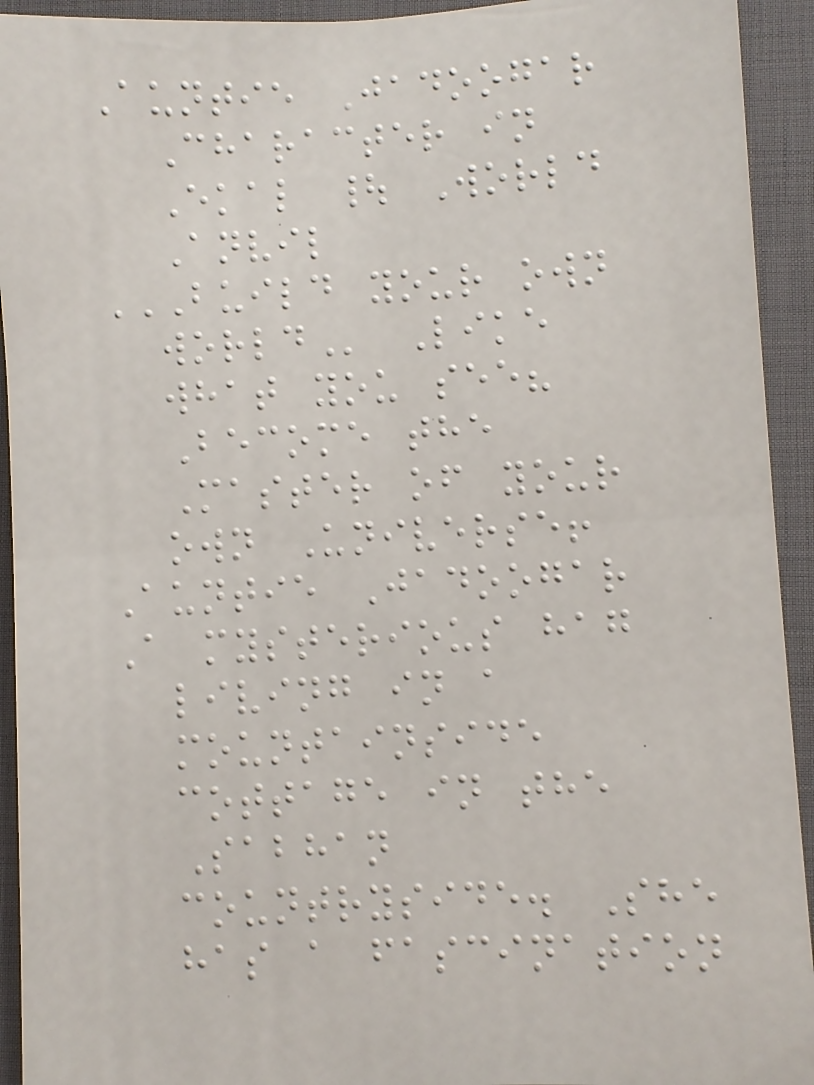Auntie Jadoogar
Character in
Ekal | World
Anvil
BUILD YOUR OWN
WORLD Like
what you see?
Become the
Master of your
own Universe!
Auntie Jadoogar
A mysterious hag
living in a
mountainside
cottage in the
Sabhan
countryside. She
has a fascination
